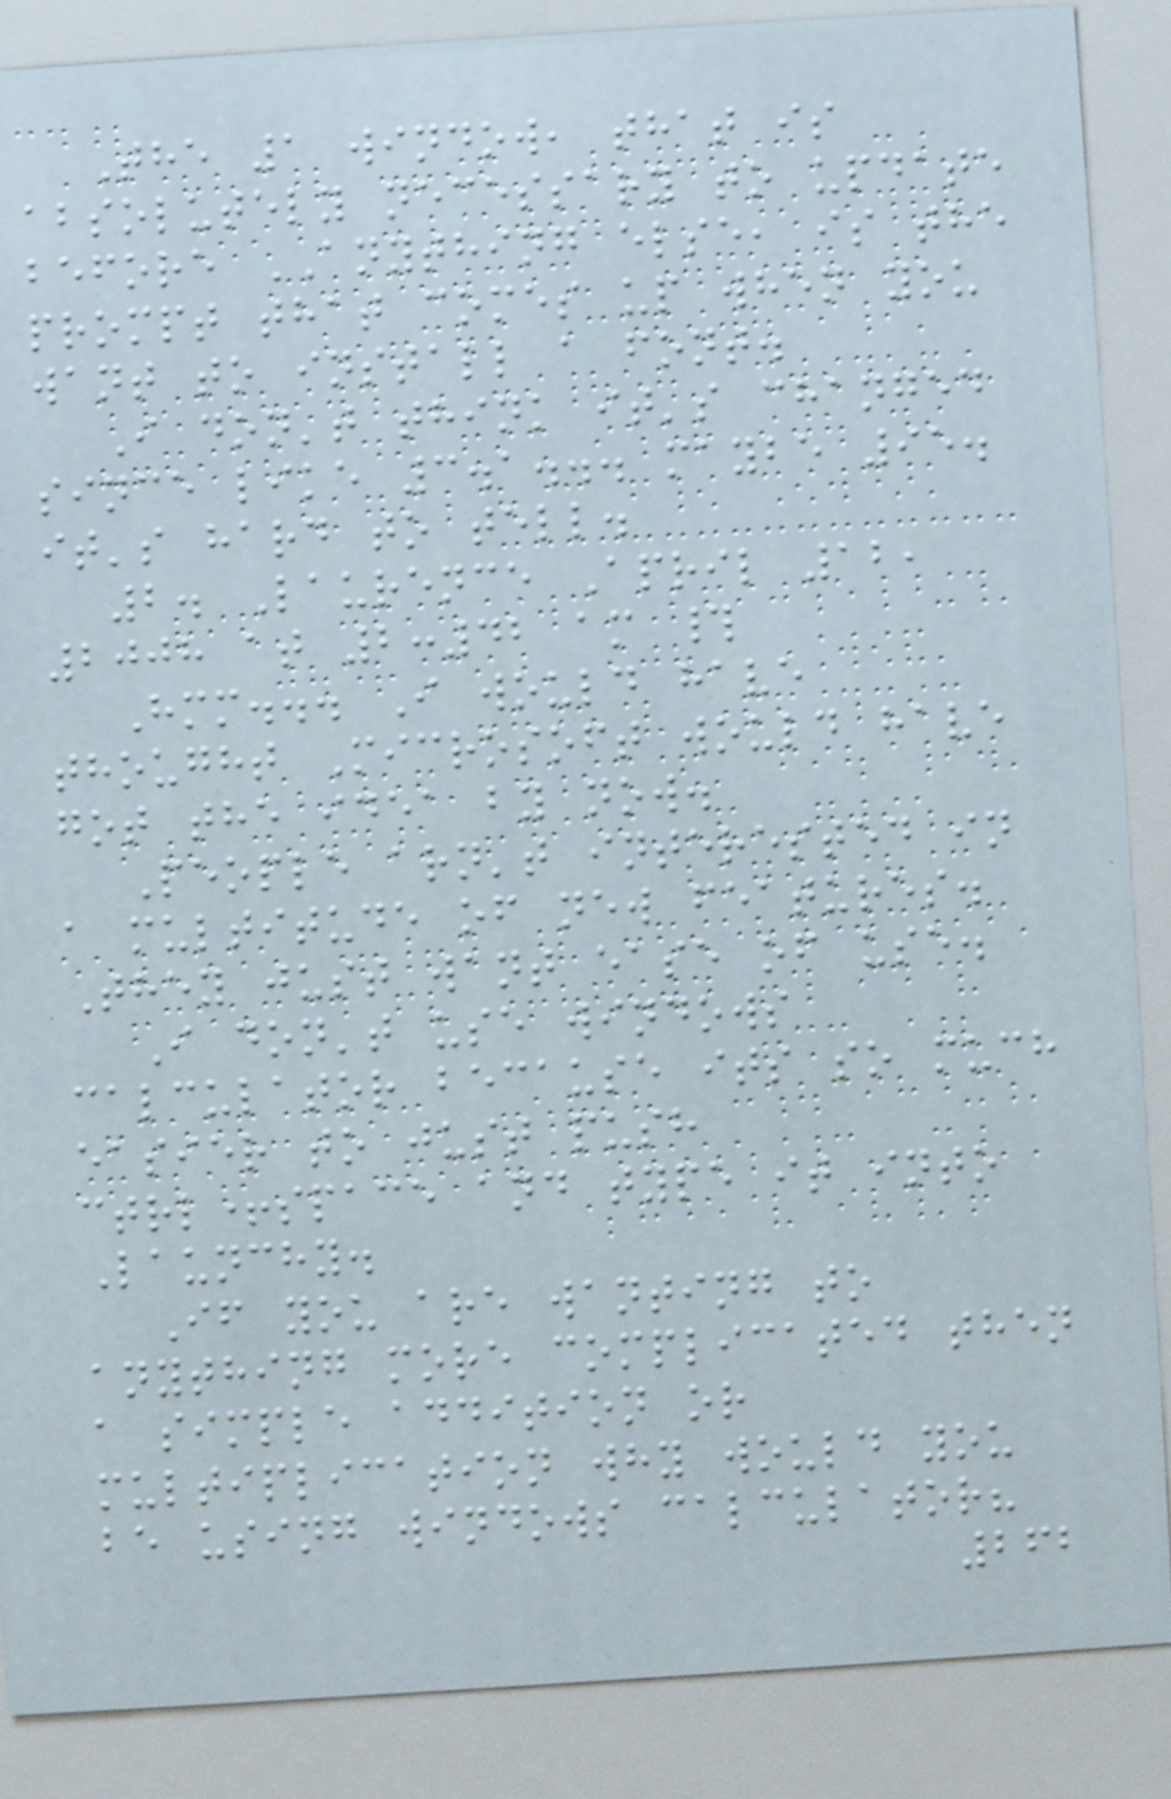The 1 window, that is
absolutely necessary to update
before ANYTHING else, is the
prompt that comes up when you
want to install a font.
I don't think it's changed
since like 3.1... maybe 95.
it's hard to tell.
2. Laurence April 12,
2008 at 2:42 am #
Hmm... I would have
thought Microsoft would have
got the idea by now.
People arn't interested in
a multitude of new features.
They just want ease of use.
I don't use windows
calculator because its so much
easier to just push
ctrl+space and type it into
Launchy.
If you are wanting to
anything more complicated then
a simple addition or
multiplication why would you
be using windows calculator?
262
